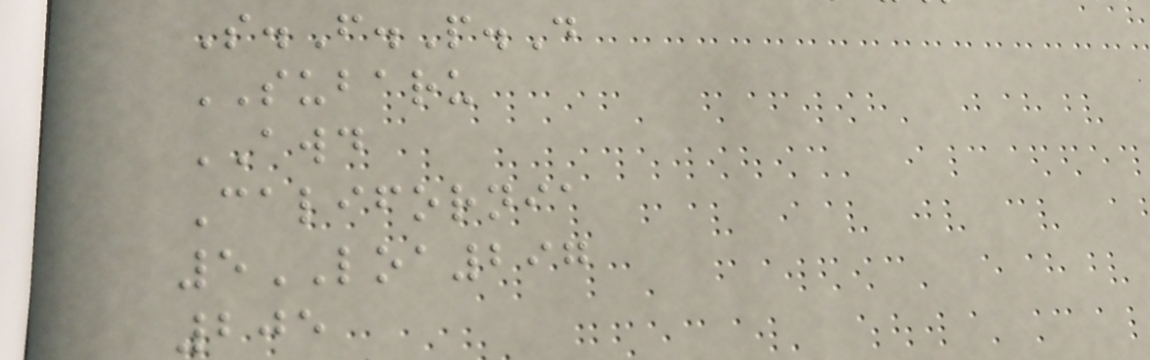S.F.P.D
SUBARU
AWD
California
5LOA297
205
